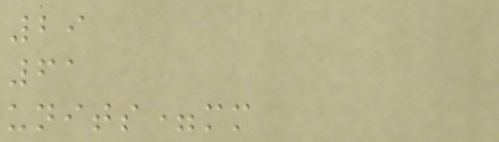29
61
units=mm
